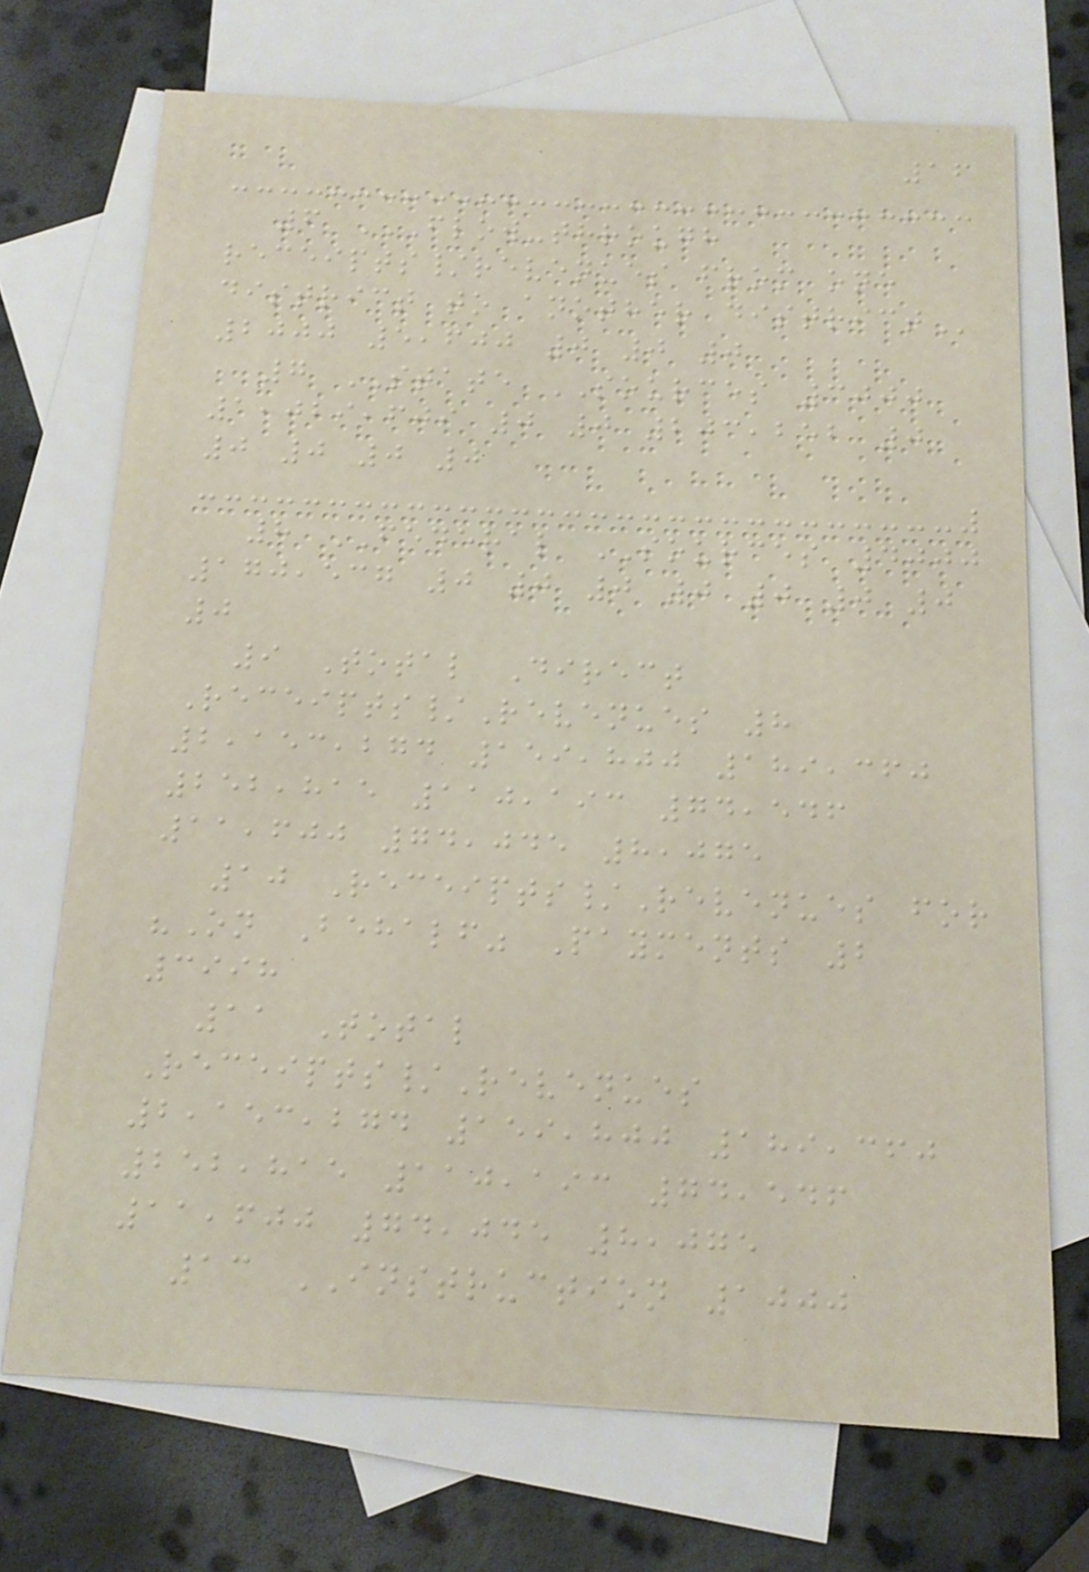16
6 FLOW-THROUGH
RECEIPTS/REVENUES FROM ONE
DISTRICT TO ANOTHER DISTRICT
2000 5,600 0 0 0
7 STATE SOURCES 3000
1,029,609 0 0 203,252 0
0 0 0 0
8 FEDERAL SOURCES 4000
170,537 0 0 0 0 0 0 0
0
9 Total Direct
Receipts/Revenues 8
2,153,274 159,800 189,360
252,815 110,193 74,546
11,600 74,045 8,075
10 Receipts/Revenues for
"On Behalf" Payments 2
3998
11 Total
Receipts/Revenues
2,153,274 159,800 189,360
252,815 110,193 74,546
11,600 74,045 8,075
13 INSTRUCTION 1000
